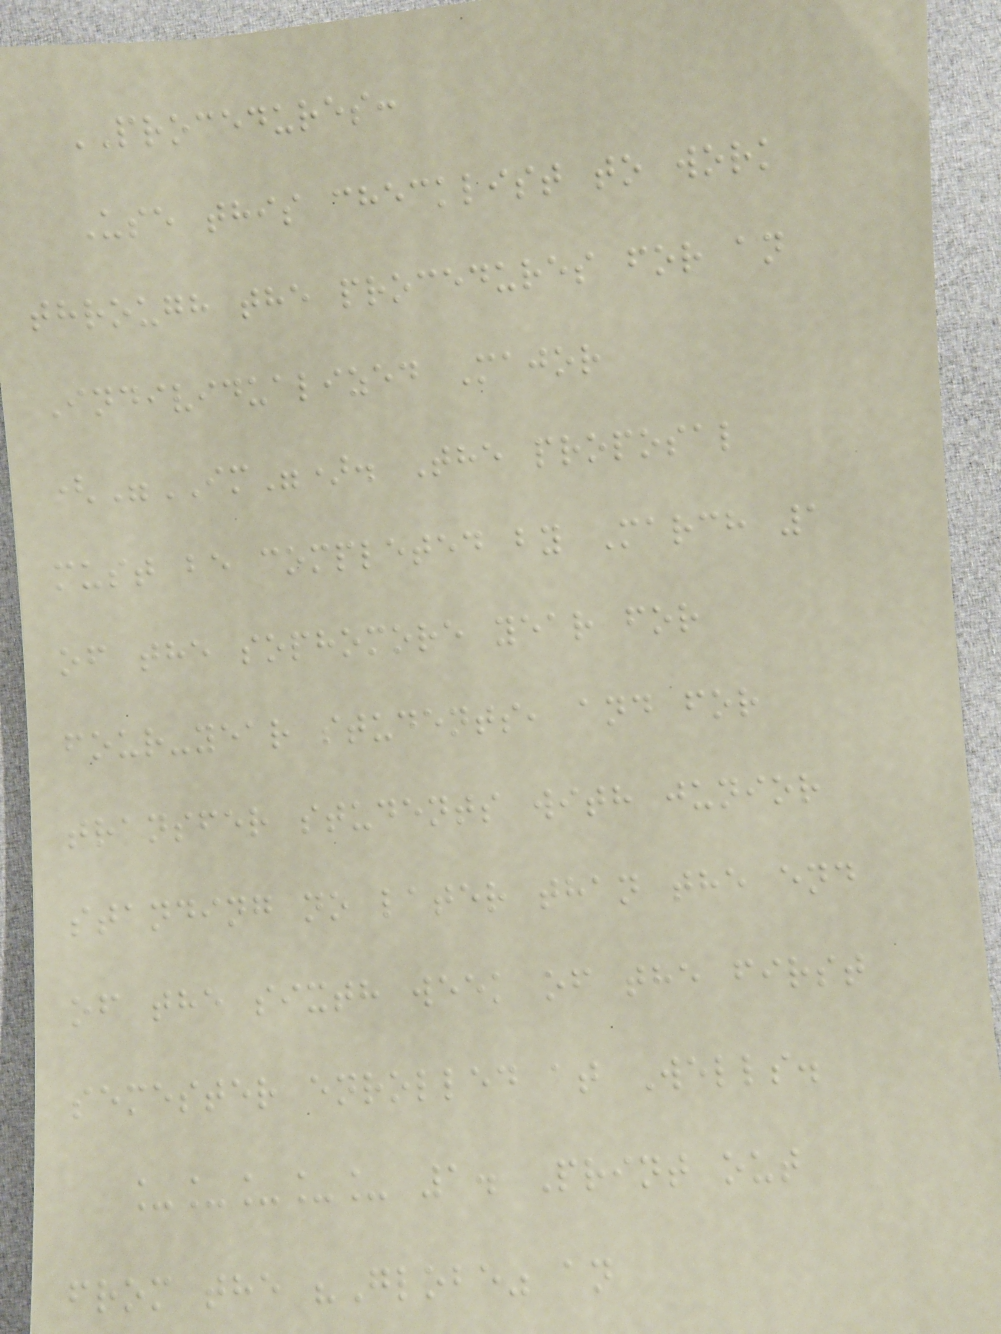PROCEDURES:
Use this checklist to work
through the procedures for an
Individualized Major
("IM"). The proposal
must be completed by March 1
of the sophomore year for
four-year students, and for
transfer students with junior
standing no later than the end
of the sixth week of the first
semester enrolled at Wells.
_____ 1. Print out
from the "Globe" an
